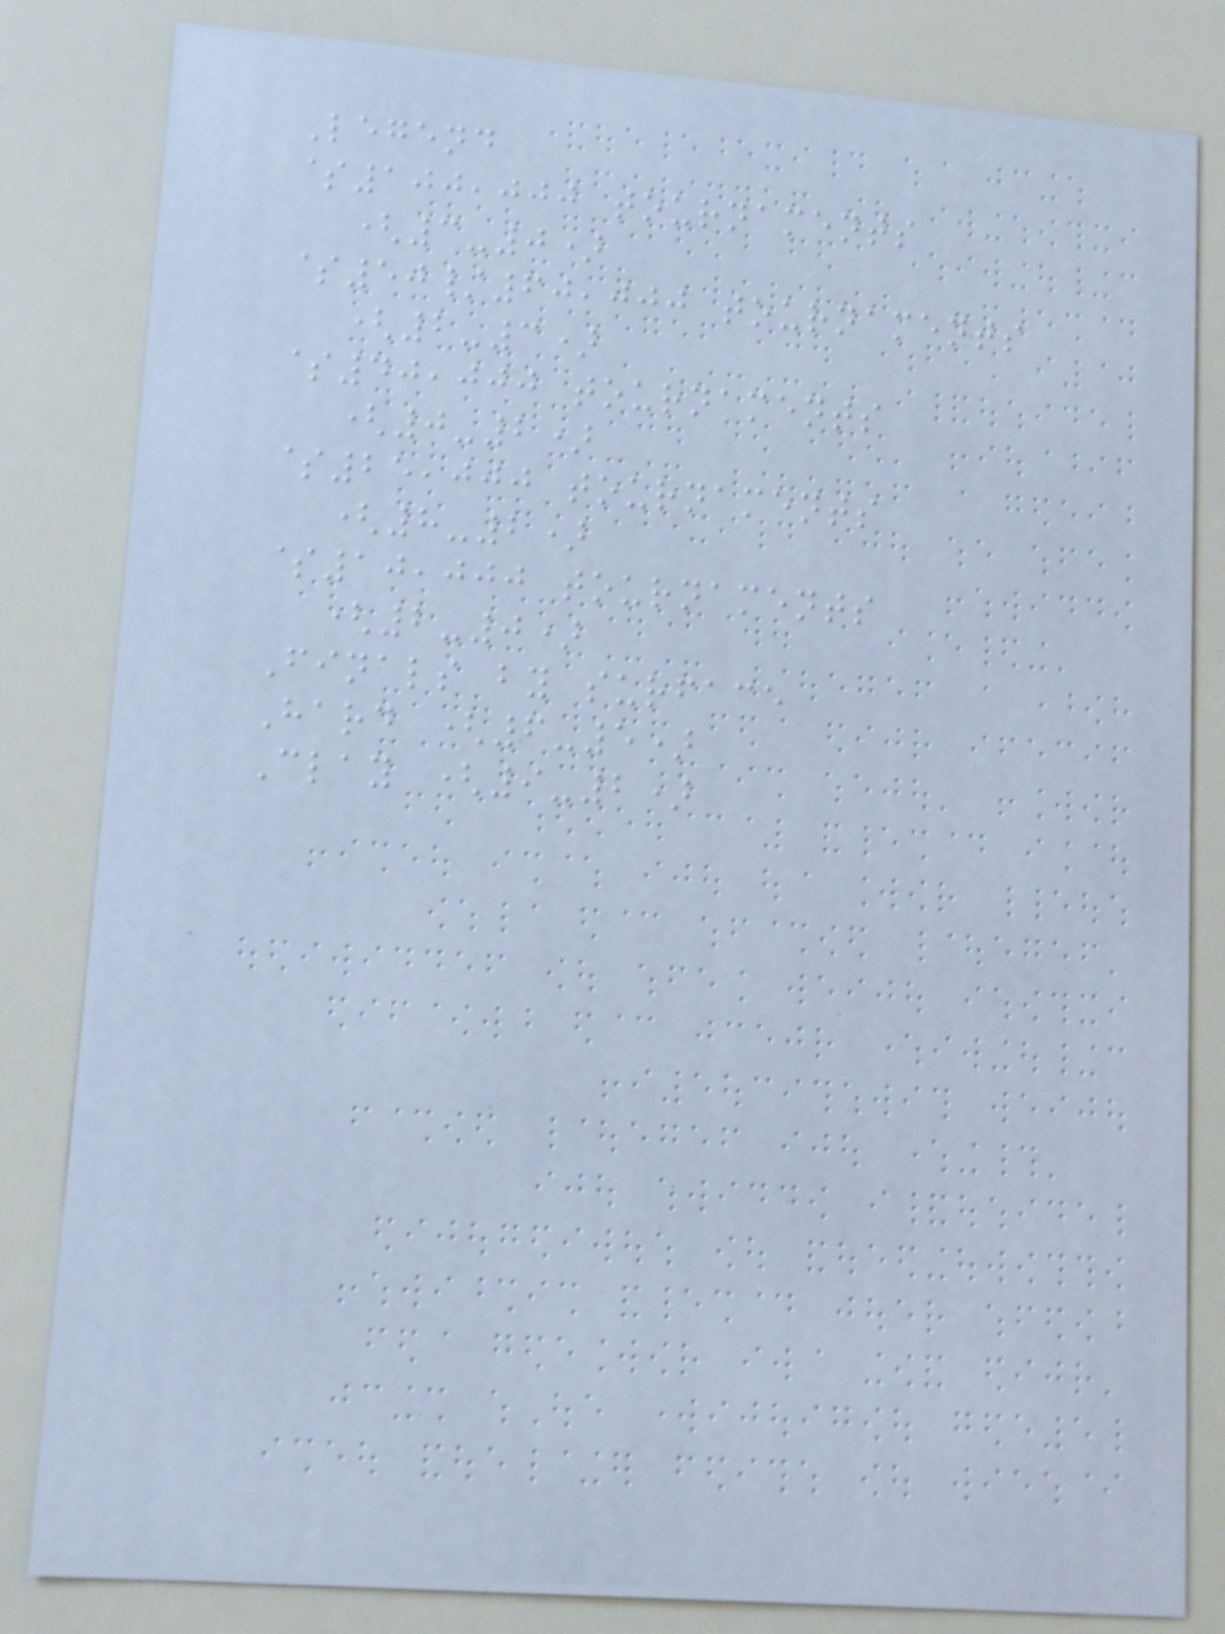Legend
$100,000 tournaments
(3-0)
$50/60,000 tournaments
(2-3)
$40,000 tournaments
(0-2)
$25,000 tournaments
(8-2)
$10,000 tournaments
(2-0)
Finals by surface
Hard (6-5)
Clay (9-2)
